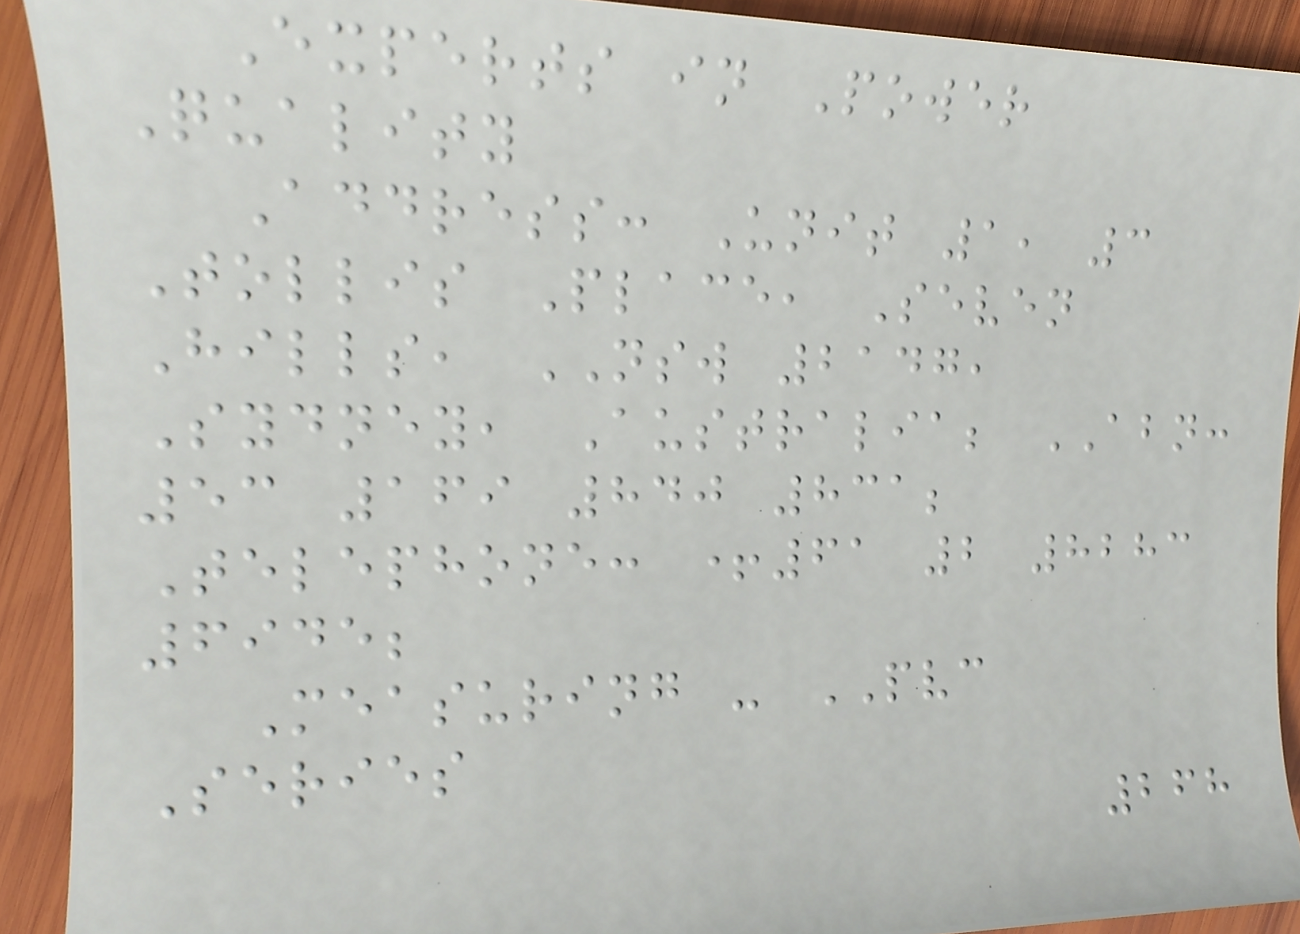Experts in Power
Quality
Address: Unit 1, 3
Tollis Place, Seven
Hills, NSW 2147,
Sydney, Australia; ABN:
53 169 840 831;
Telephone: +61 2 8283
6945;
Measuring - PVC
Series
268
